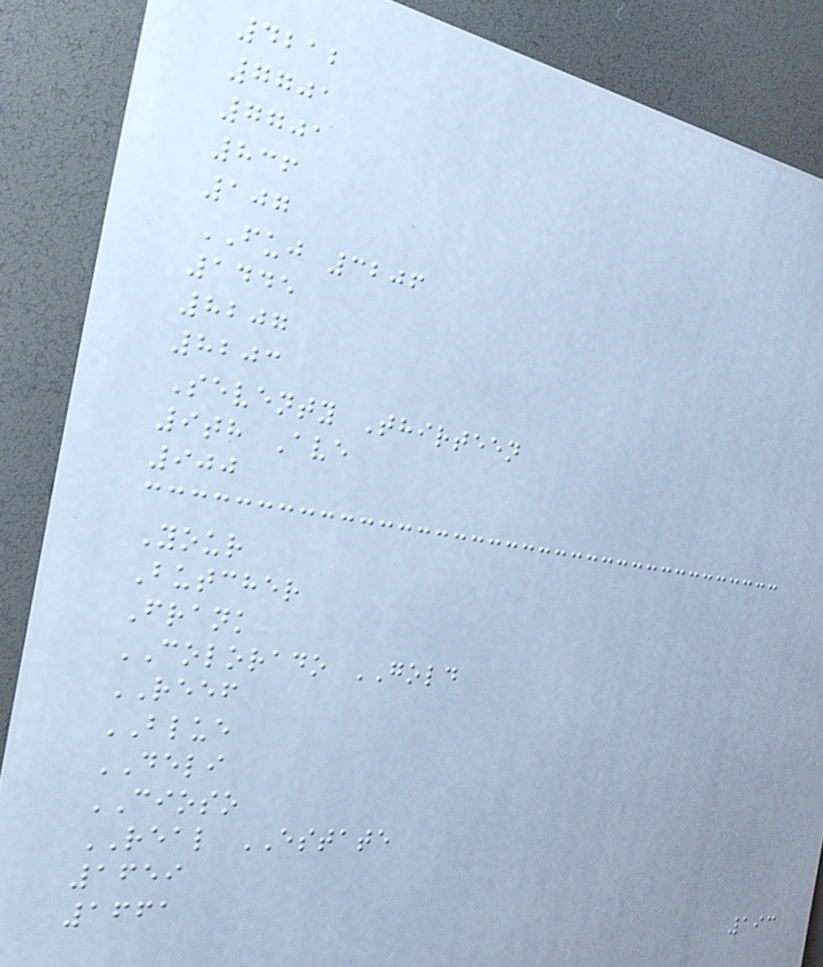4212
7701
7701
836
107
FUJ 3206
1445
8207
8203
Seventy Thirteen
9th Ave
900
Your
Butcher
Frank
COLORADO GOLD
REEF
BLUE
DELI
CIOSO
REAL ESTATE
1659
1661
193
